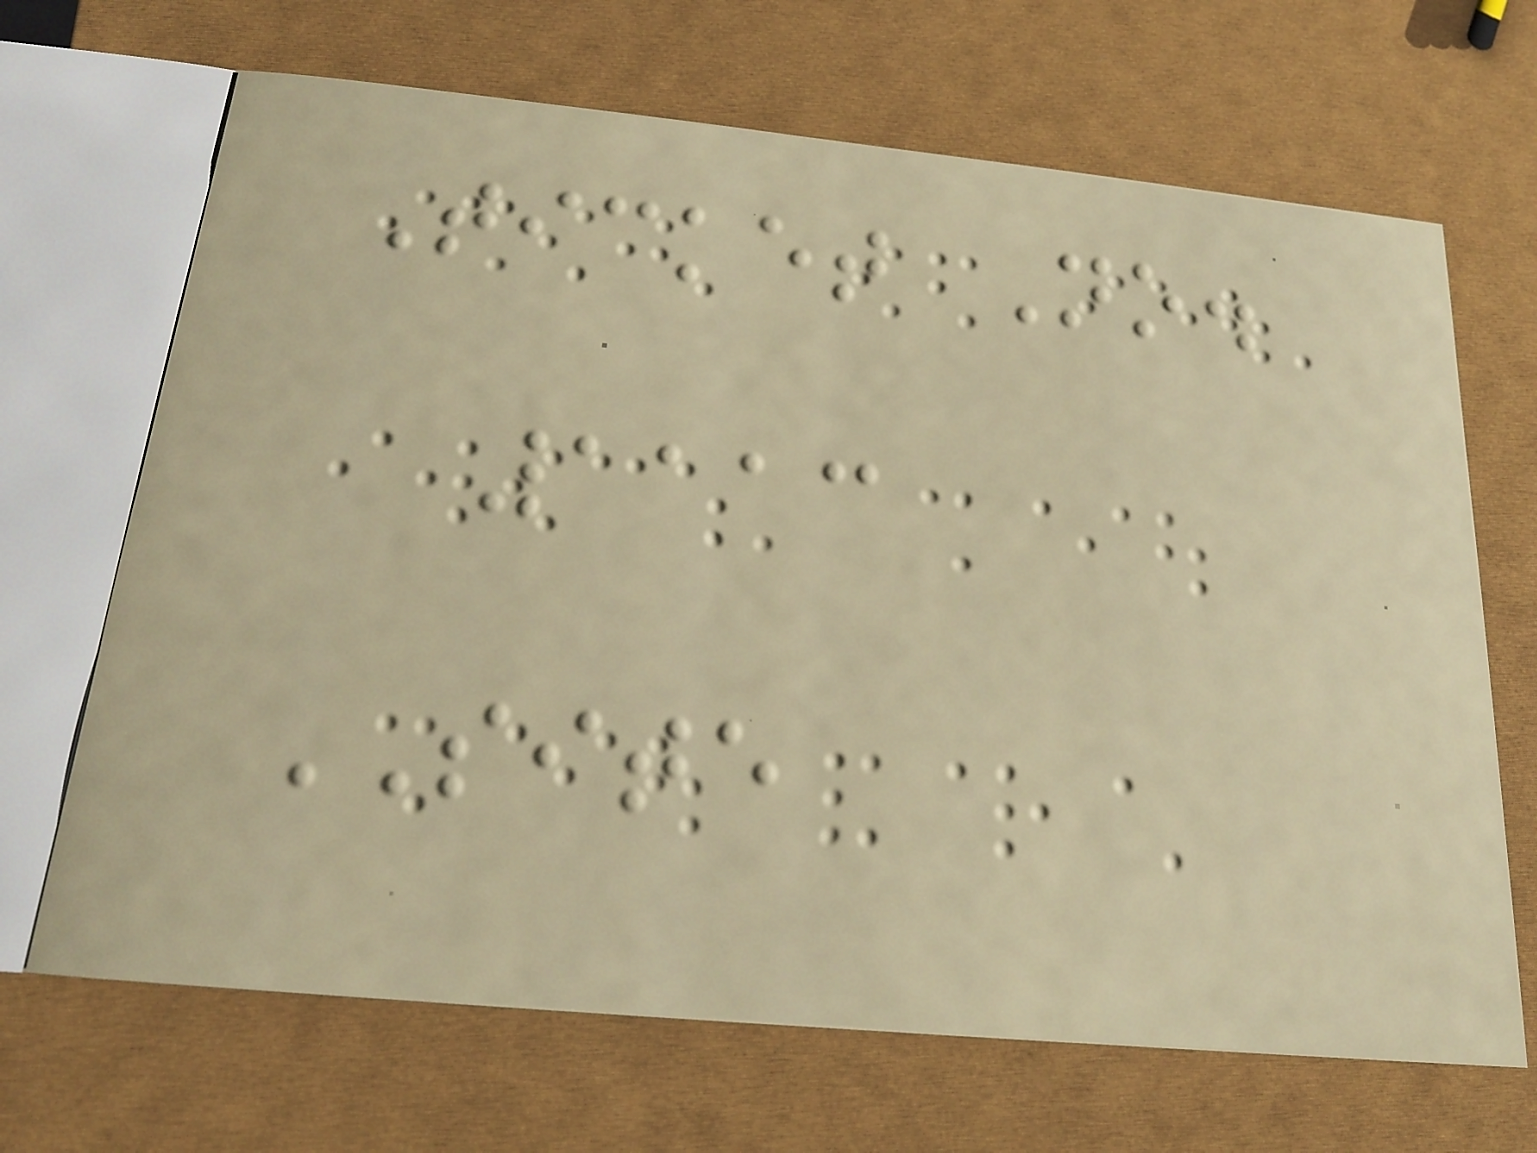Ticket No.
1113
SITE
